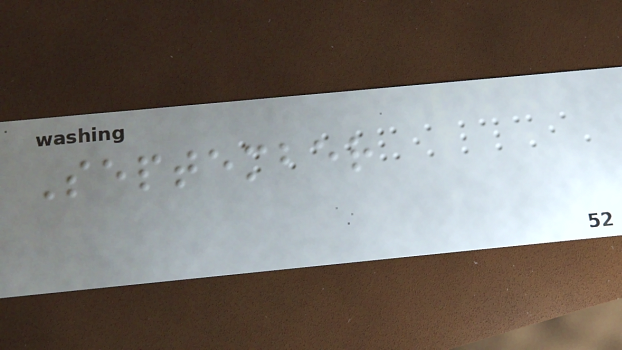September
